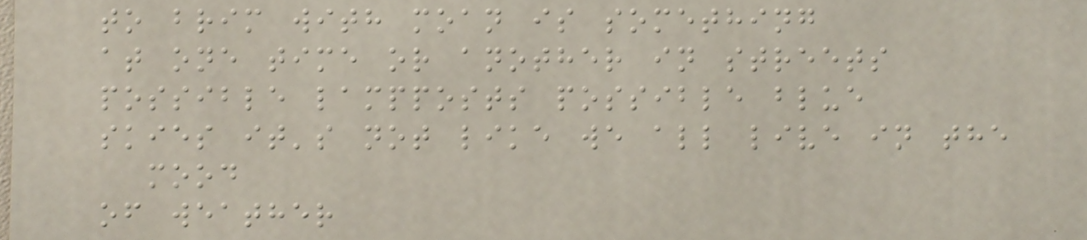to brim with moan is something
at one time or another in streets
possible lampposts possible blue
skies it's not like we all live in the
mood
of weather
